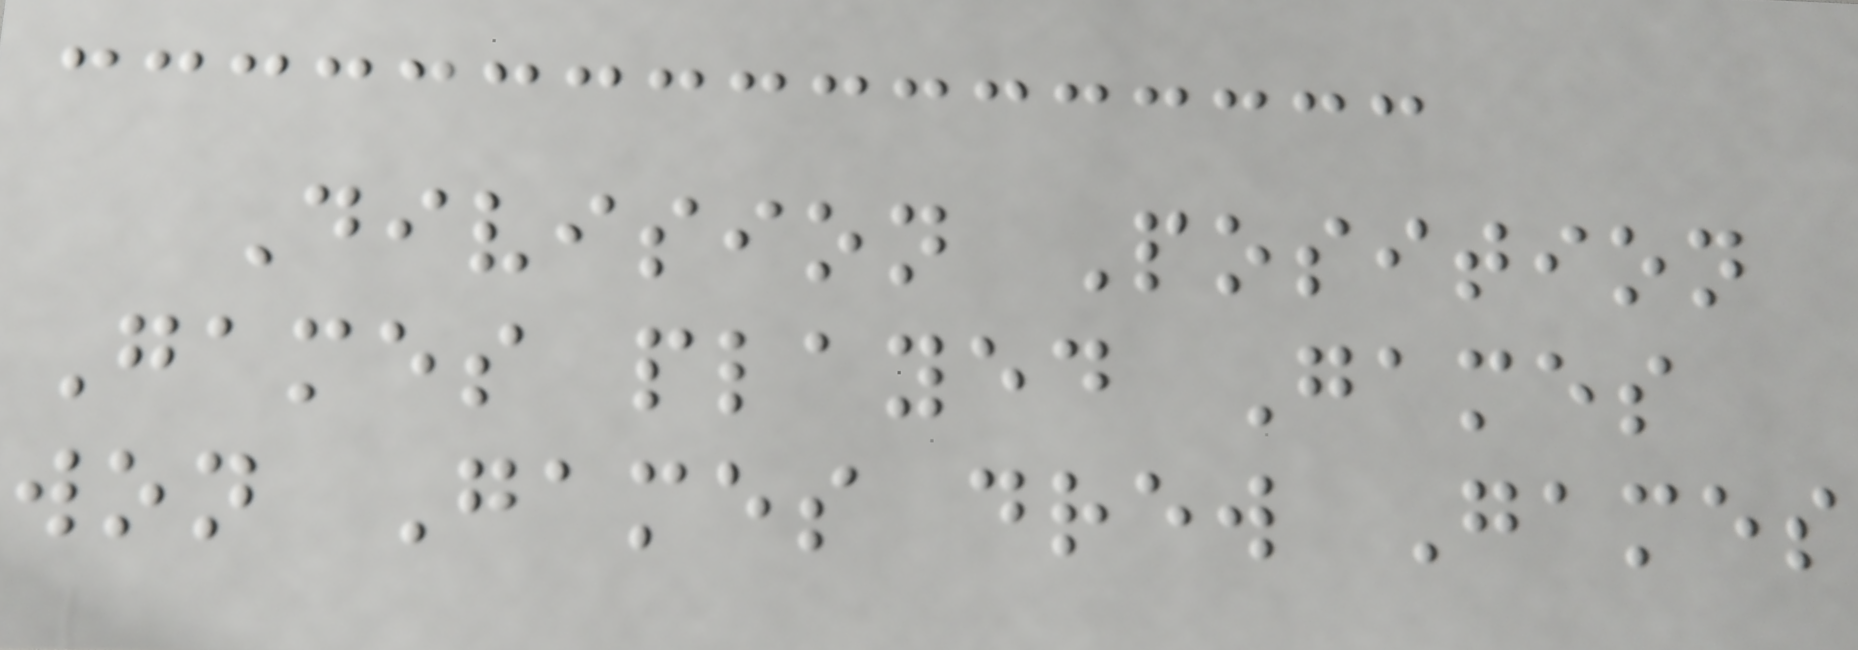Division Position
Games played Games
won Games drew Games
